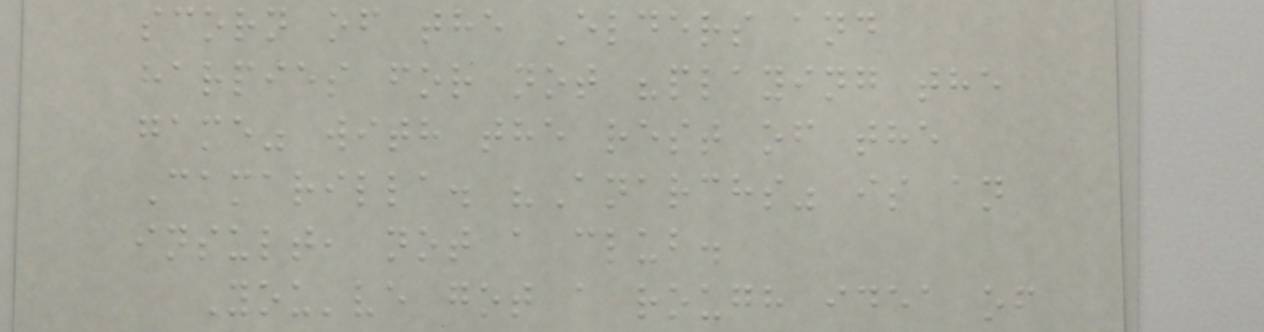scorn of the Elders and
harpies for not "playing the
game" with the rest of the
Camarilla. "Anarchs" is an
insult, not a club.
You've got a rough idea of
